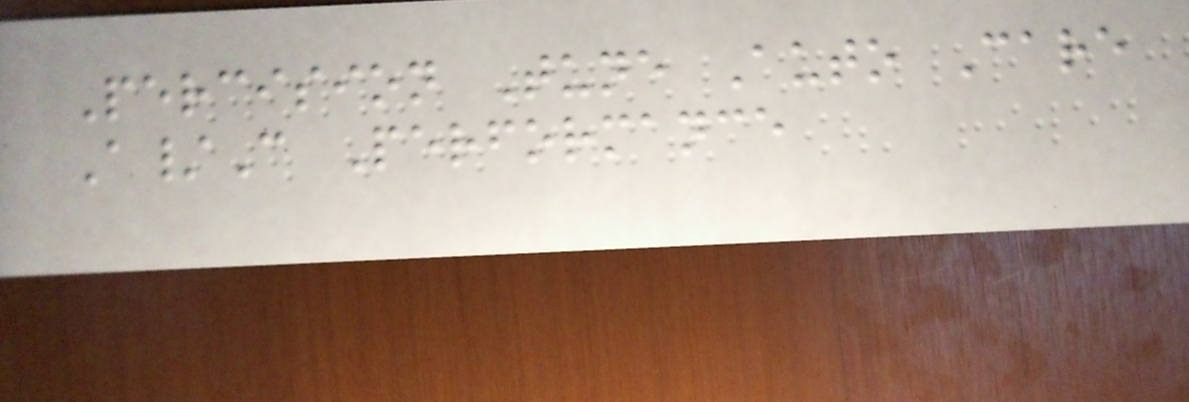Percision Tune Auto Care
A/C Performance
